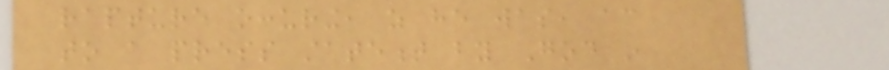rapture occuring, as he was, according
to a press statement by God in
